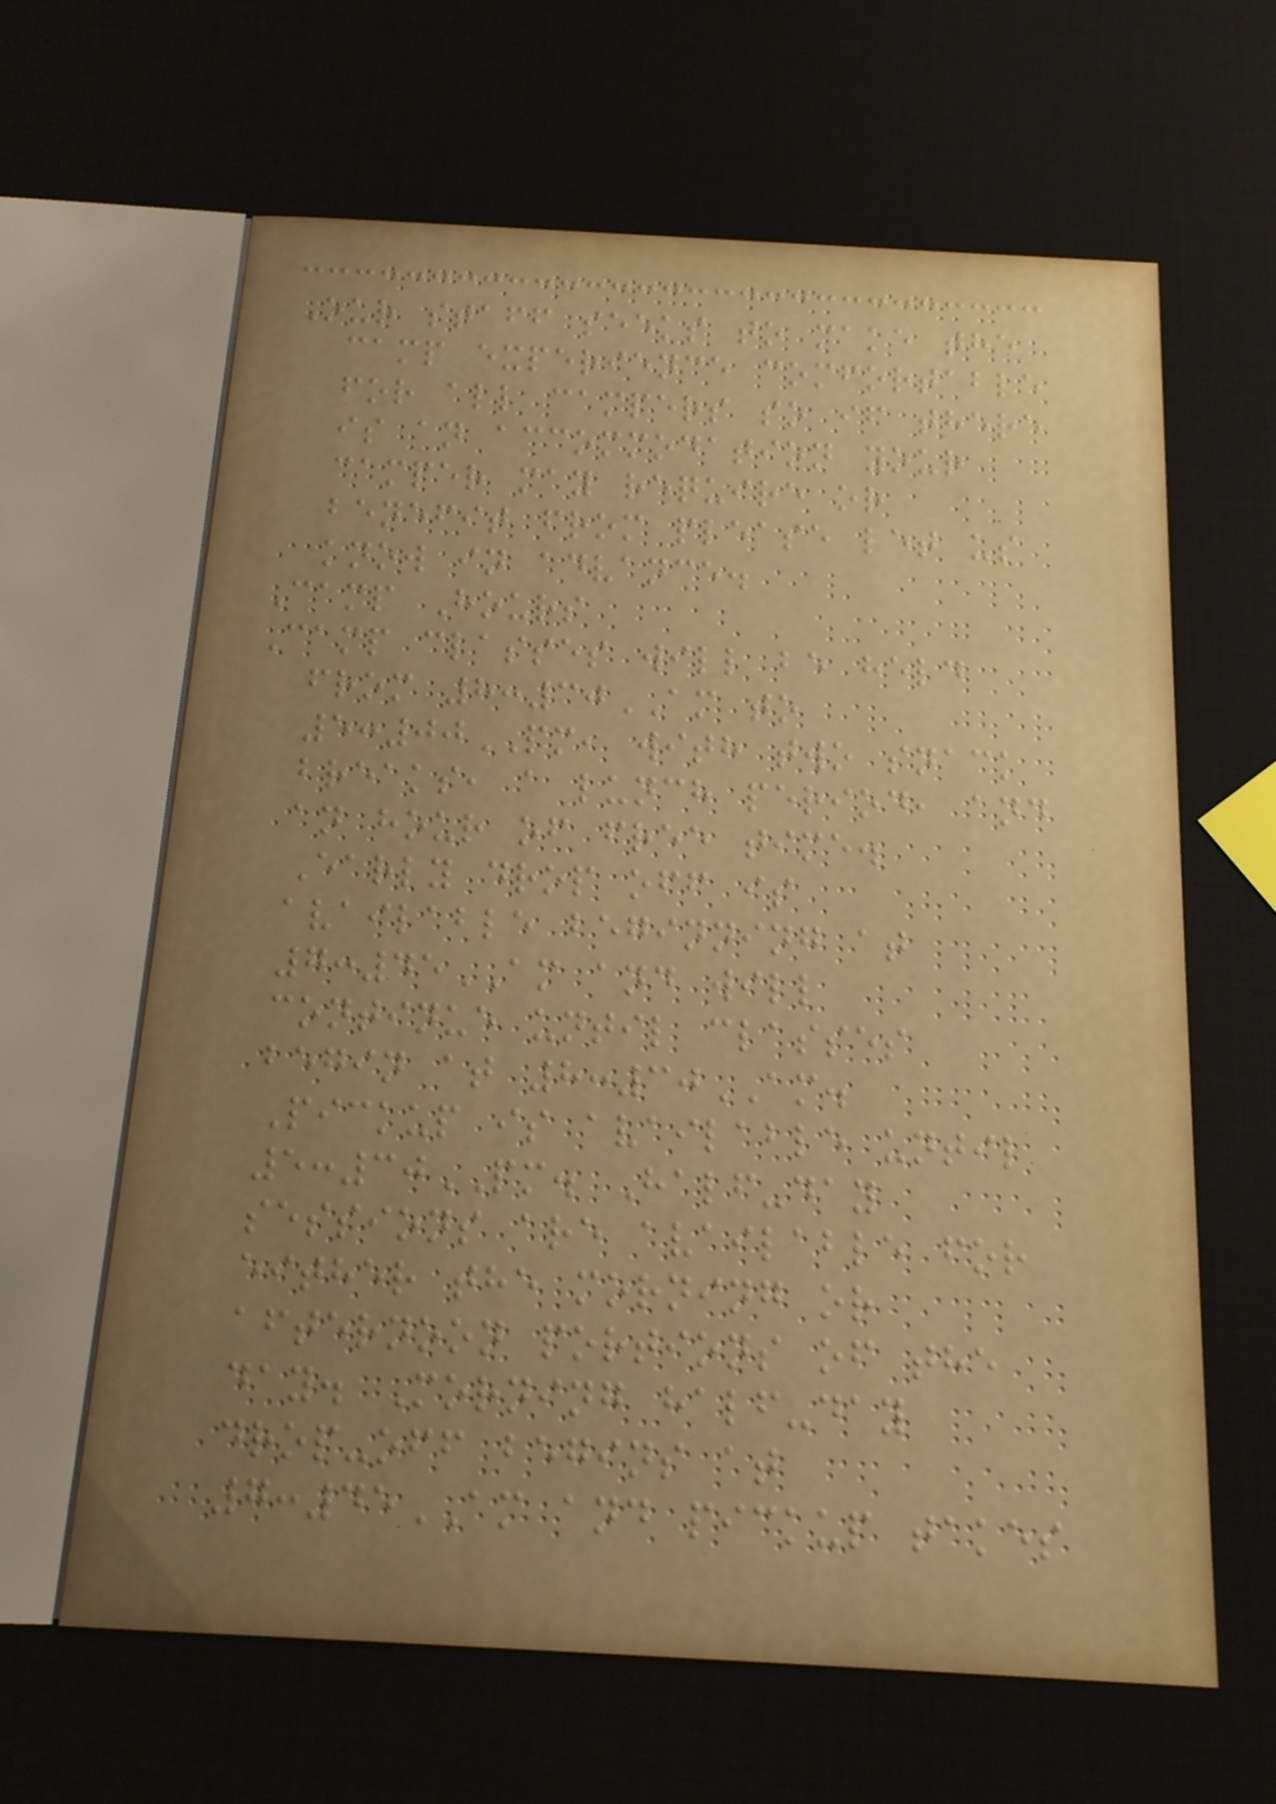Our staff seeks to make the
camp experience comfortable
for all campers so if there
is an accommodation your
camper may require or
benefit from please let us
know in advance.
Camp Hours
Camp classes will be held
from 8:30AM to
5:00PM, with two snack
breaks, a lunch period, and
an hour of free time.
Early drop off is
available beginning at
7:45AM and will
continue until classes
begin at 8:30AM.
Pickup is available until
5:30PM. Half-day
sessions are available for
either the morning or
afternoon portions of the
day. Morning half-day
drop-off begins at
7:45AM and pickup takes
